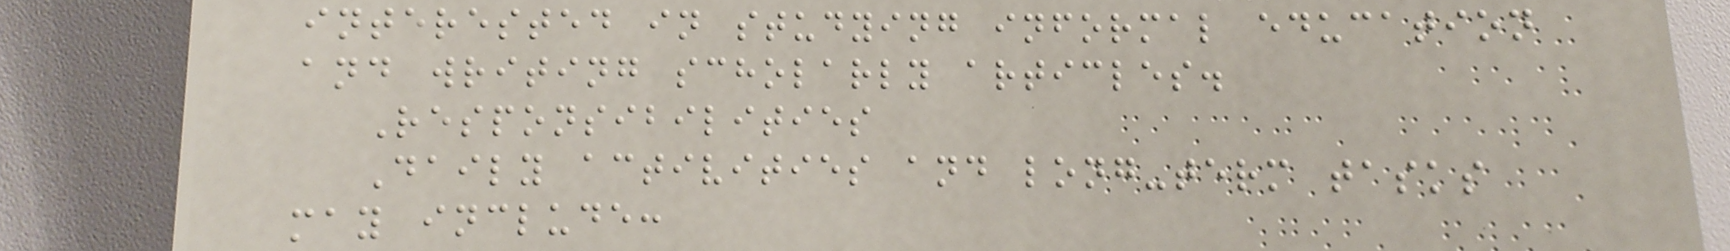interested in studying informal education
and writing scholarly articles.
Responsibilities
Daily activities and long-term tasks
may include:
